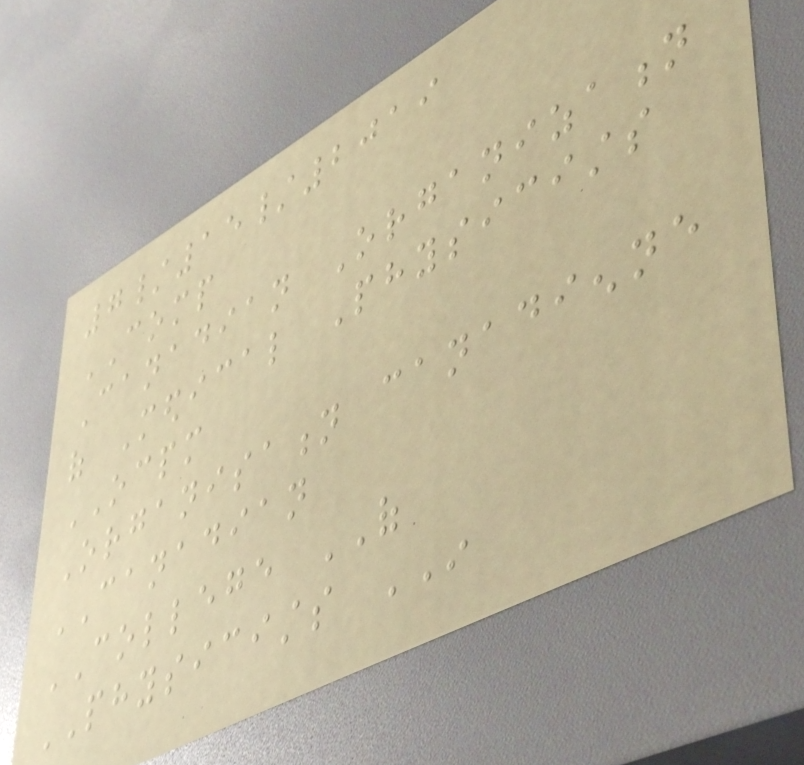7/15/2019
COMP
Canadian Organization
of Medical Physicists
OCPM
Organisation canadienne
CANADIAN
COLLEGE OF
PHYSICISTS IN
